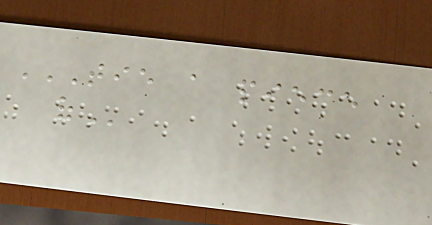TIE A PIECE
OF
